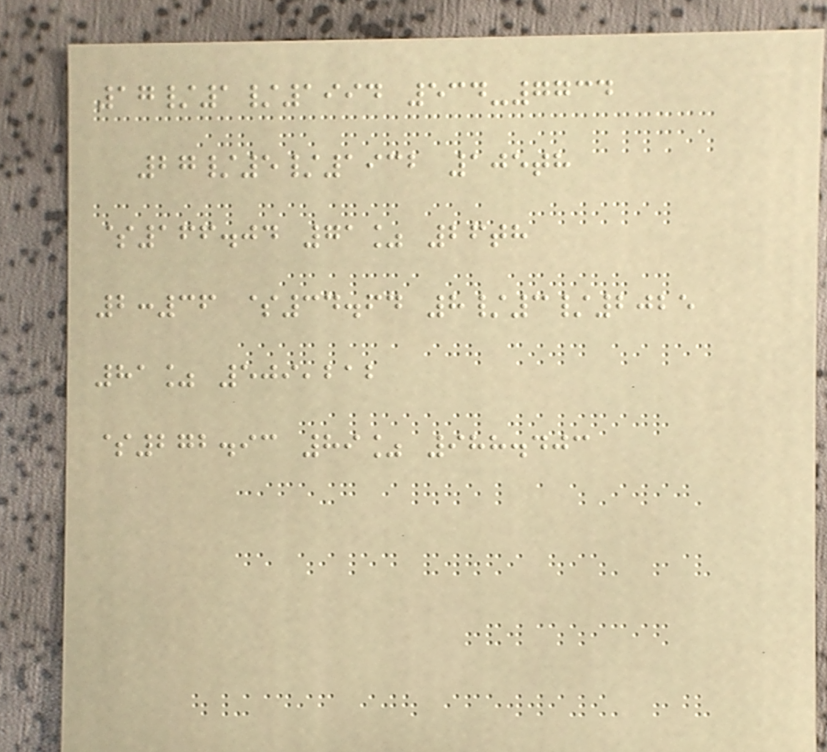17/1/1994 534-7734
27/5/1932 105th
$166.04 71% 26th
2:36 $34.64 8/3/2025
81% 509,212
$272.93 89% 988.403
